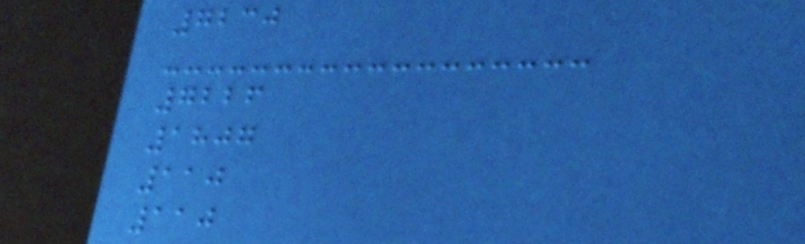7230
7226
1807
110
110
